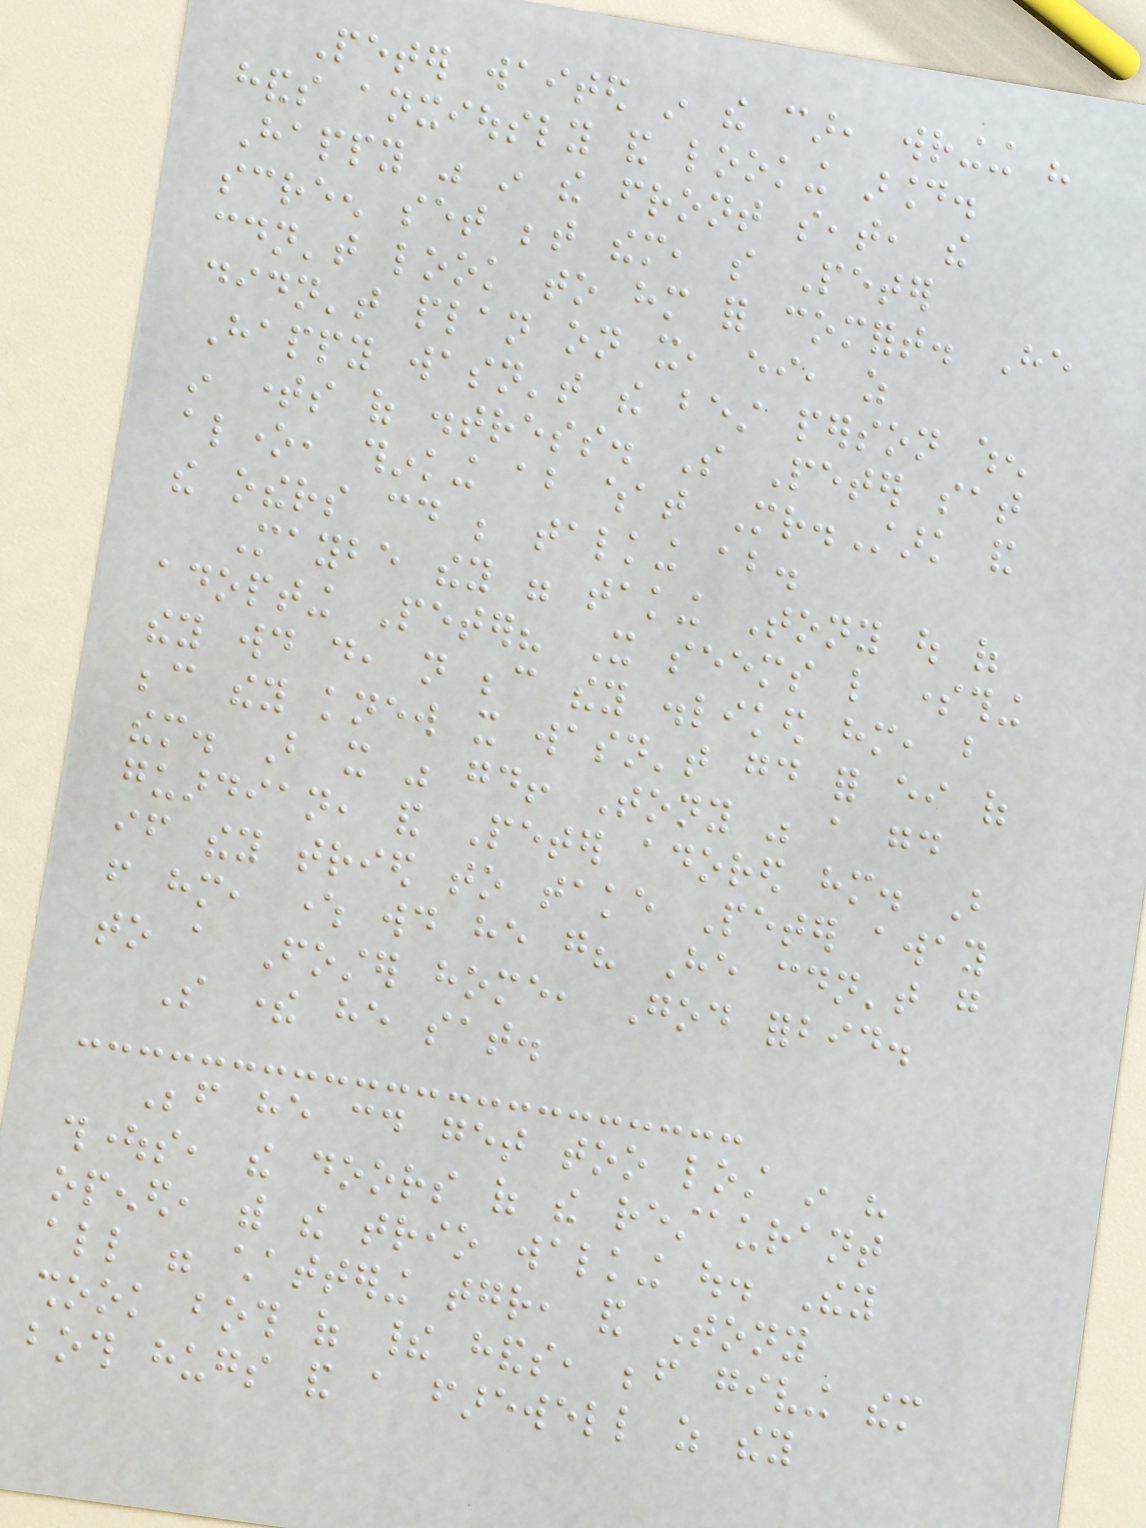Peter waited in the car, wringing his
hands anxiously and looking around.
Happy was in the front seat, the
screen set between them, so Peter
couldn't look to him for comfort. He
didn't plan on it, either, as
Happy wasn't the best person when
in times of distress. So Peter sat
alone, thinking about what Mr.Stark and
the others could be talking about.
Maybe they were taking Tony out of
adopting Peter? It seems like something
they would do, not because they disliked him, but
because they knew it wasn't good for either of
them. But it was good! Tony was a good
guardian, and Peter adored him. But
if they tried to take Peter away
from him, where would he go? He couldn't go
to a Foster home, God forbid.
So there he sat.
Before he could get too lost in his
thoughts, the doors of the restaurant
opened, with the trio walking out. They
all were chattering together, and Tony
shook both of their hands, before giving them
both hugs and a farewell as they
